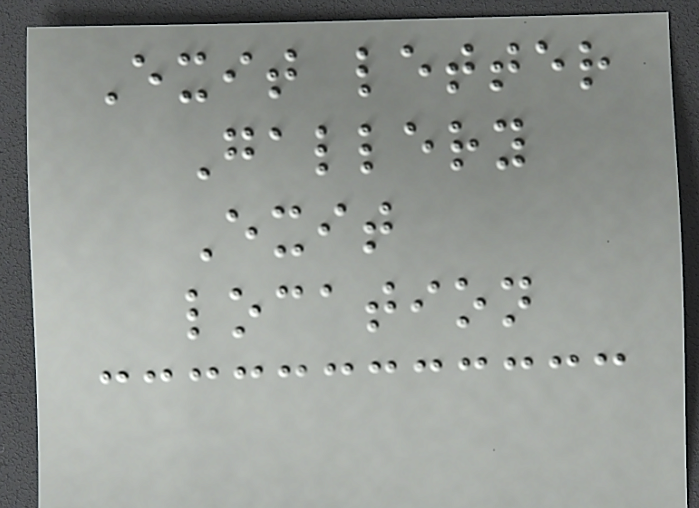Exit letter
Gallery
Exit
location
